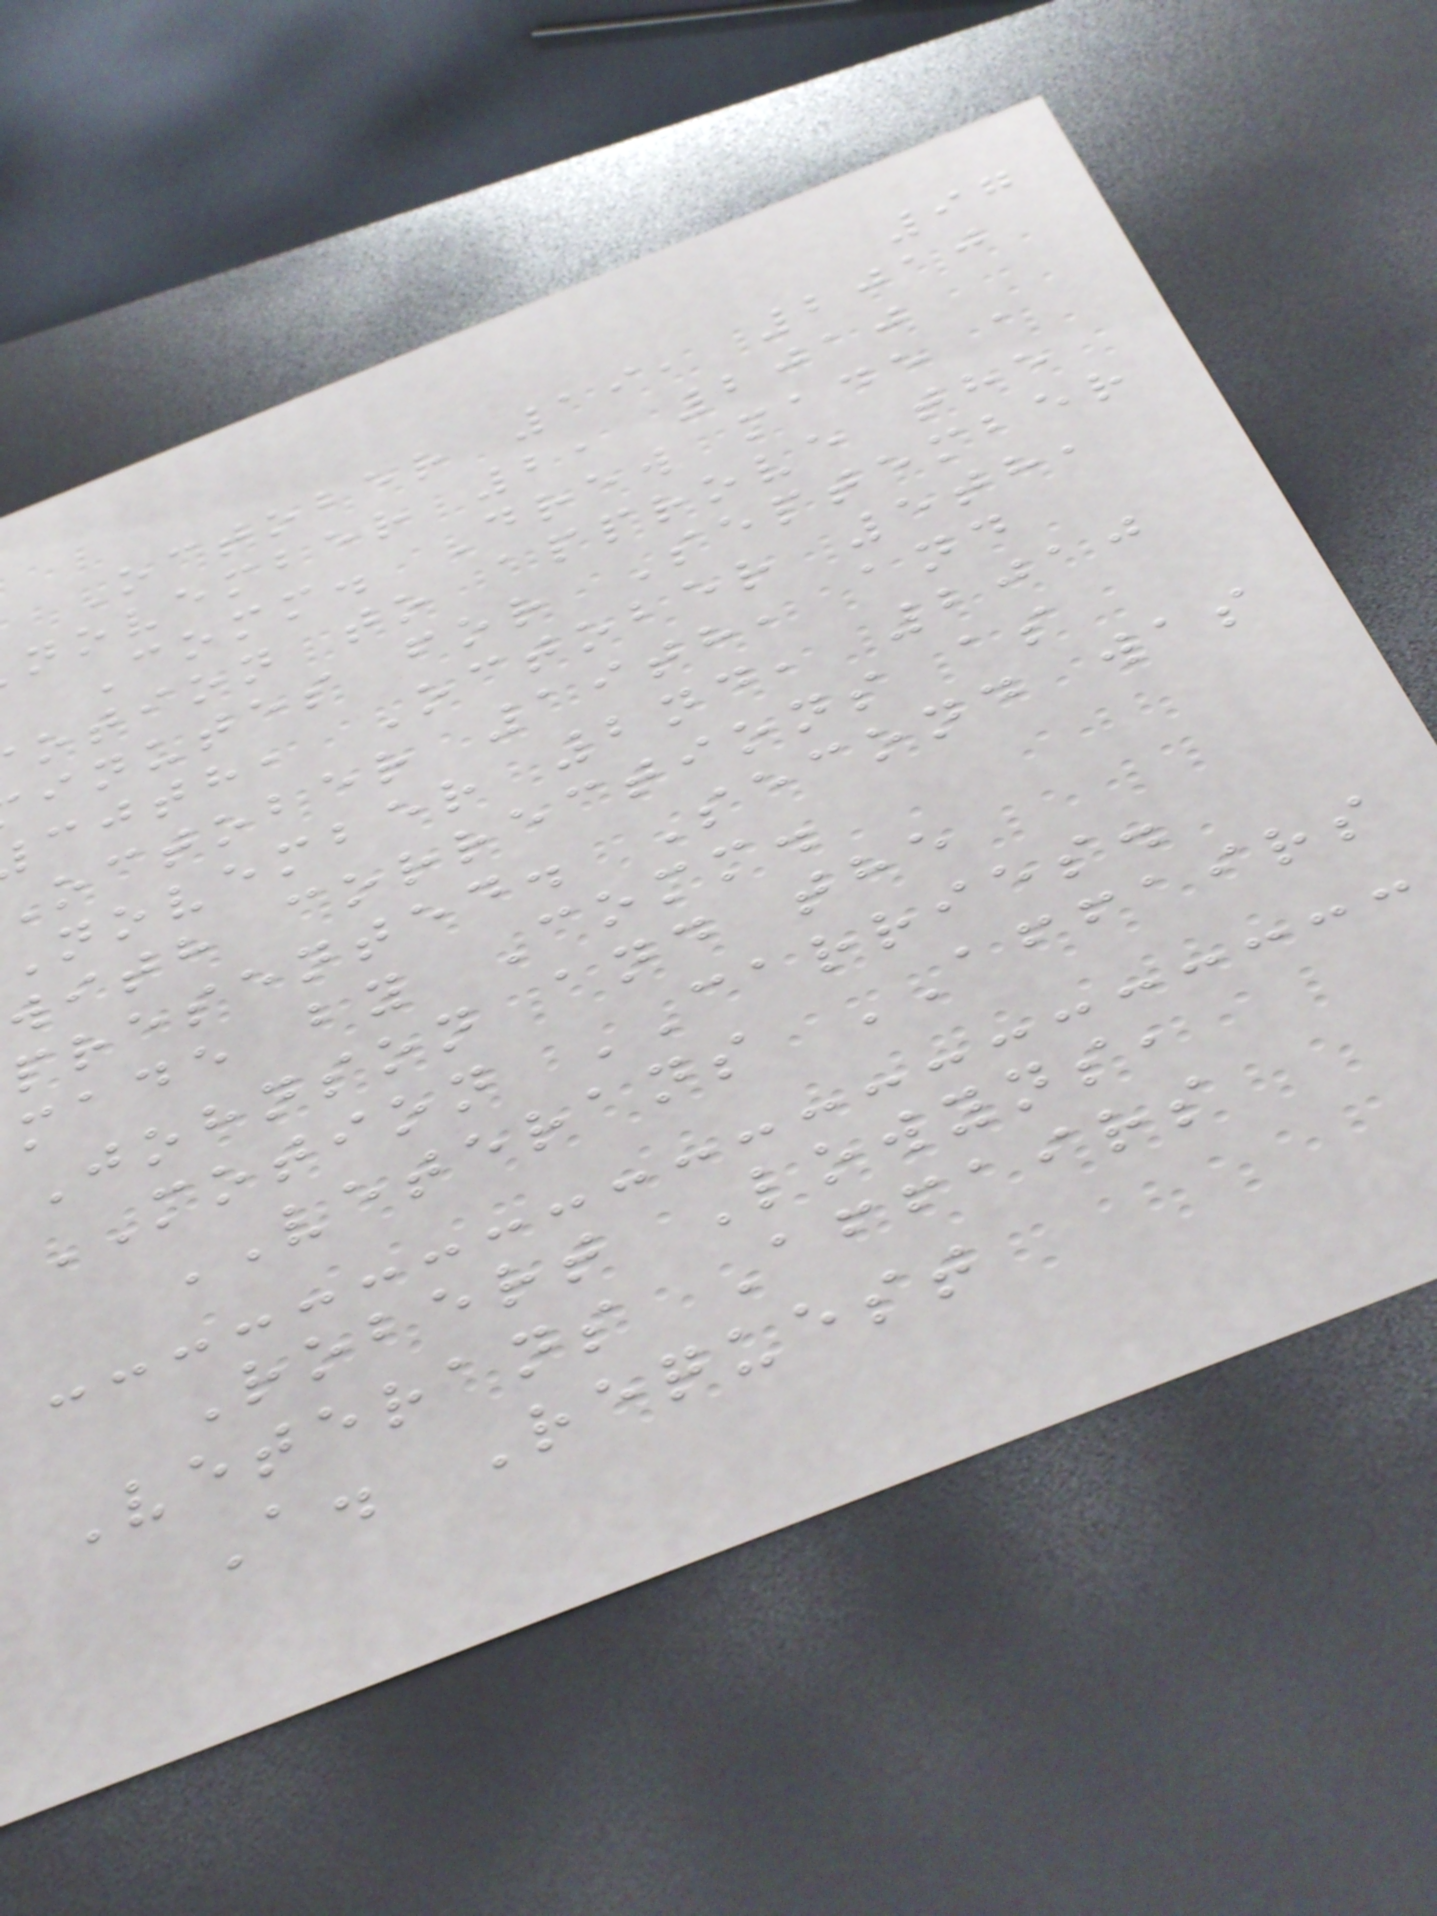97
October 19, 2010
november 2, 2010
Comm. Drew made a
otion to approve the
inutes for September
cjth, October 5th,
october 19th, and
November 2nd, 2010
with corrections as
presented. Second was
made by Comm.
Johnson and the
MOTION CARRIES.
VETERANS AFFAIRS
Robert Lowyns,
Veterans Affairs
A. Request
